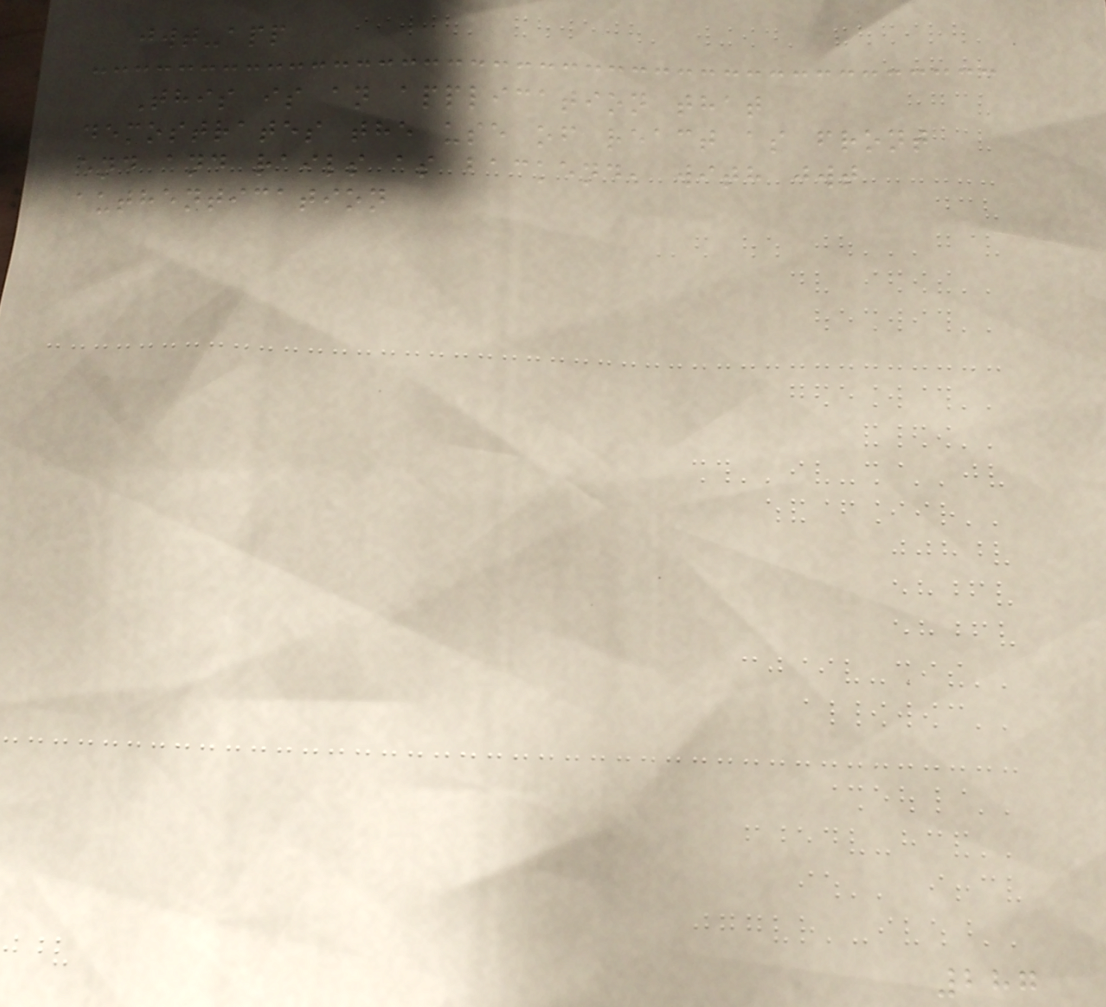jwt-app
This is an application that
demostrates the use of react as front
end and rails as backend, with jwt
authentication
287
